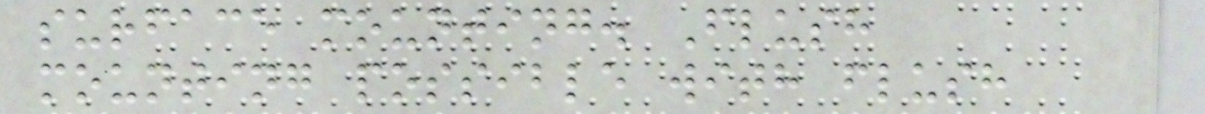surface mounting. Flush
mounting possible with flush
